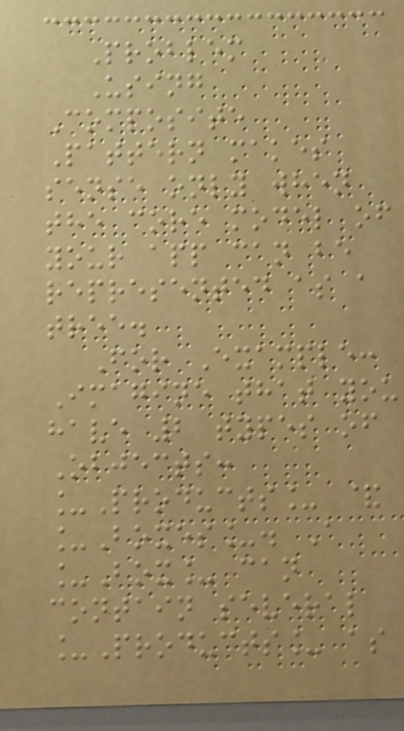Problem
Using
Composite
Pattern makes
sense only when
the core model of
your app can be
represented as a
tree.
For Example:
Imagine that you
have 2 types of
Objects:
_Products_ &
_Boxes_. A
_Box_ can
contain several
_Products_ as
